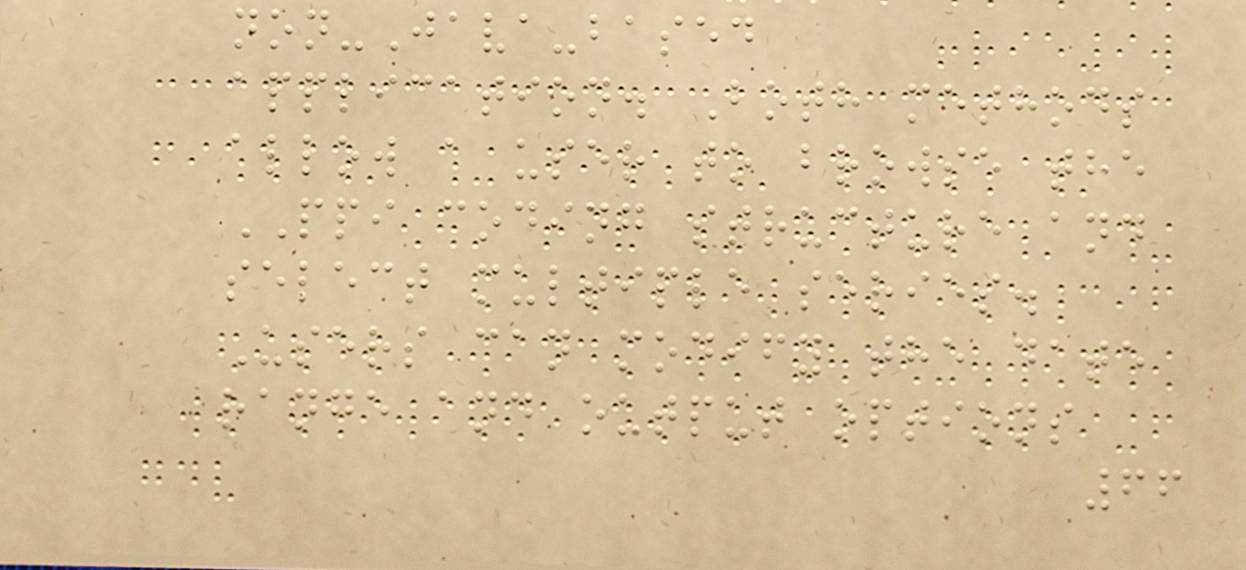non-Java-based
application. Both methods
allow a user to browse the
PPI coding structure and
select multiple series.
Users can modify the date
range and output options
66
